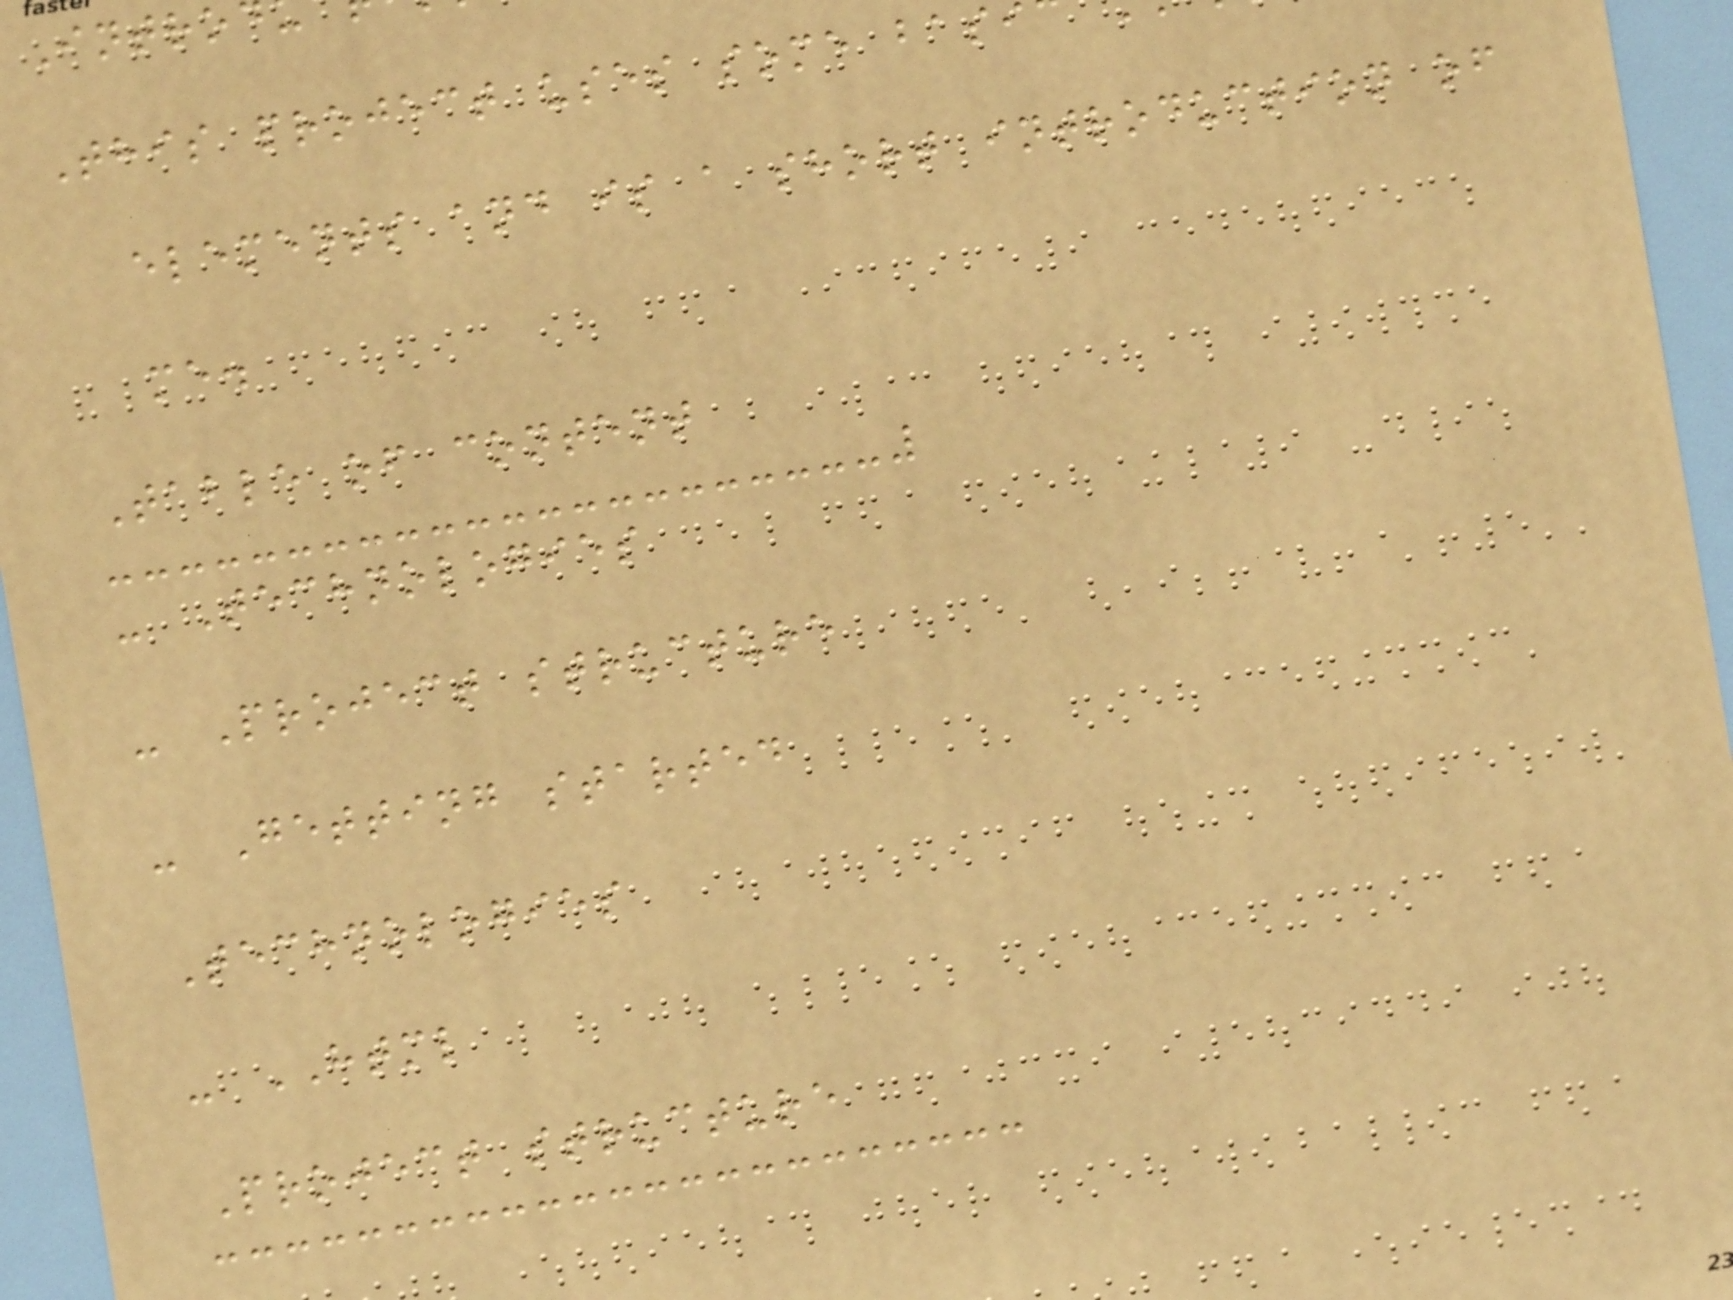Intro
This project uses some basi
elements and is a short introduction of
me.
Table of content
- Technologies
- Project structure
- Getting started
Technologies
- HTML
Project structure
